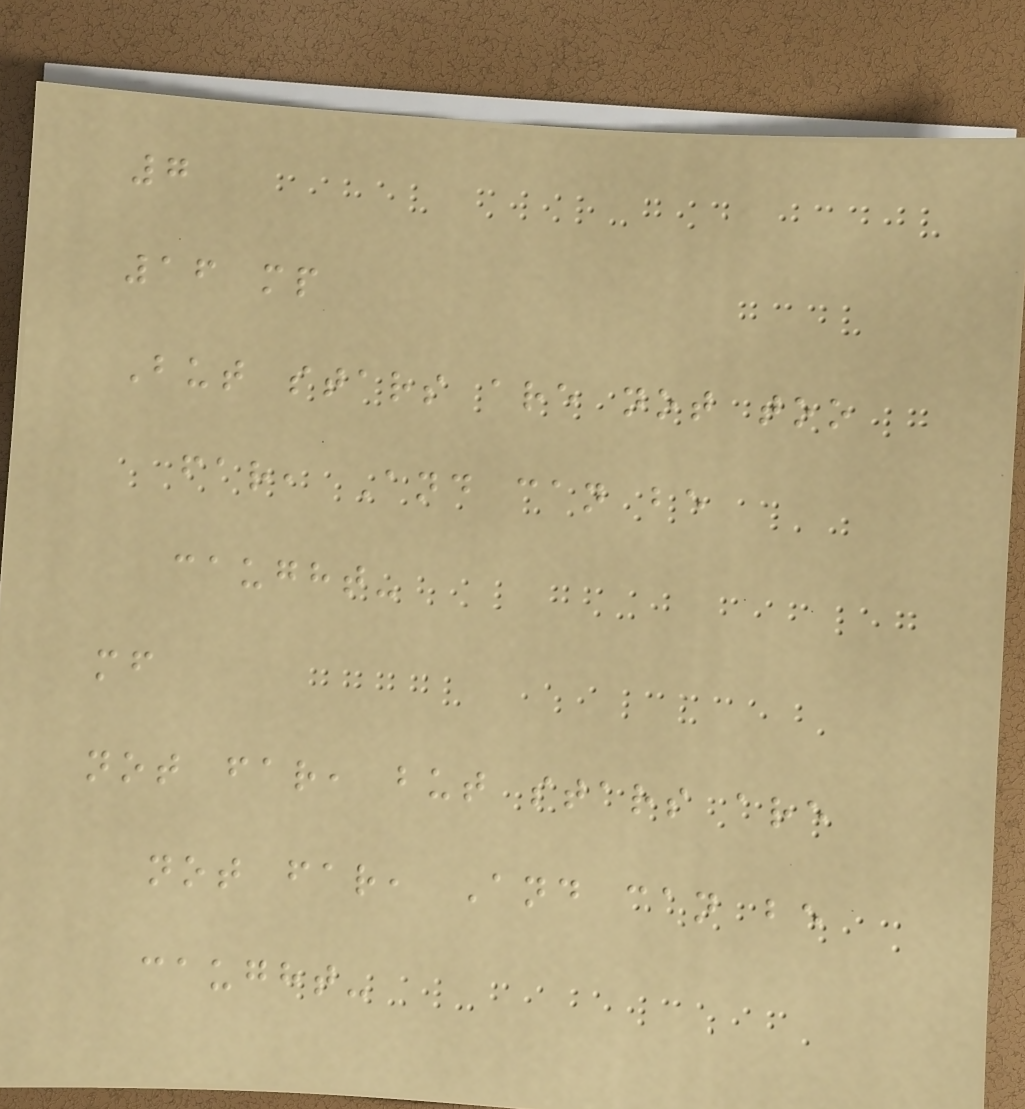7
16 mp
But stars are not too
far, And can be
caught-
mf
not far, but stars are
not far, And can be
caught-
